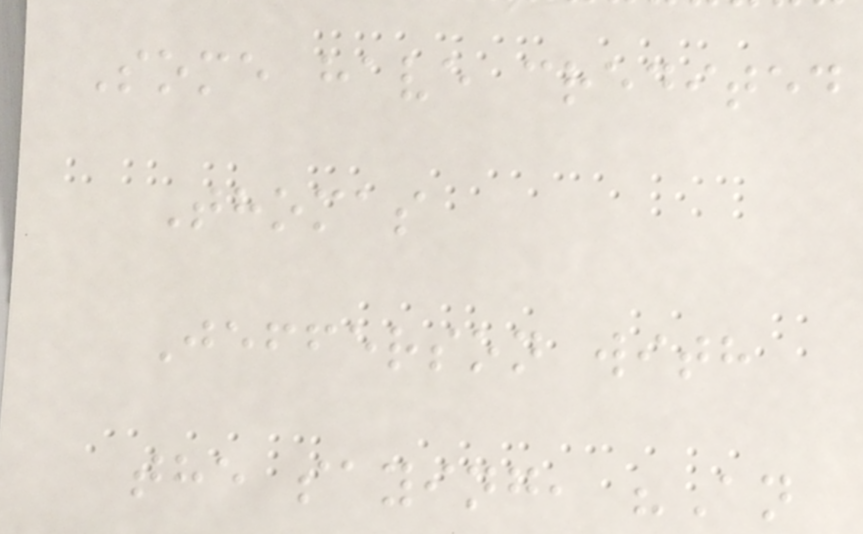Some have credited
Thomas
Jefferson with
the saying, "An
